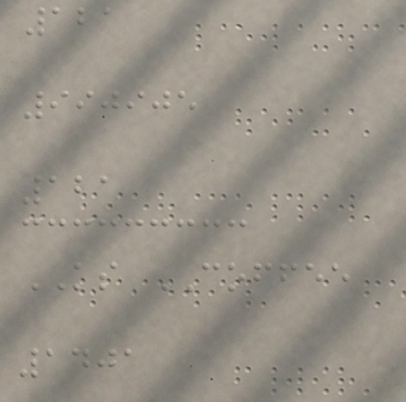121
990905
121
KS COFFEE
1401
